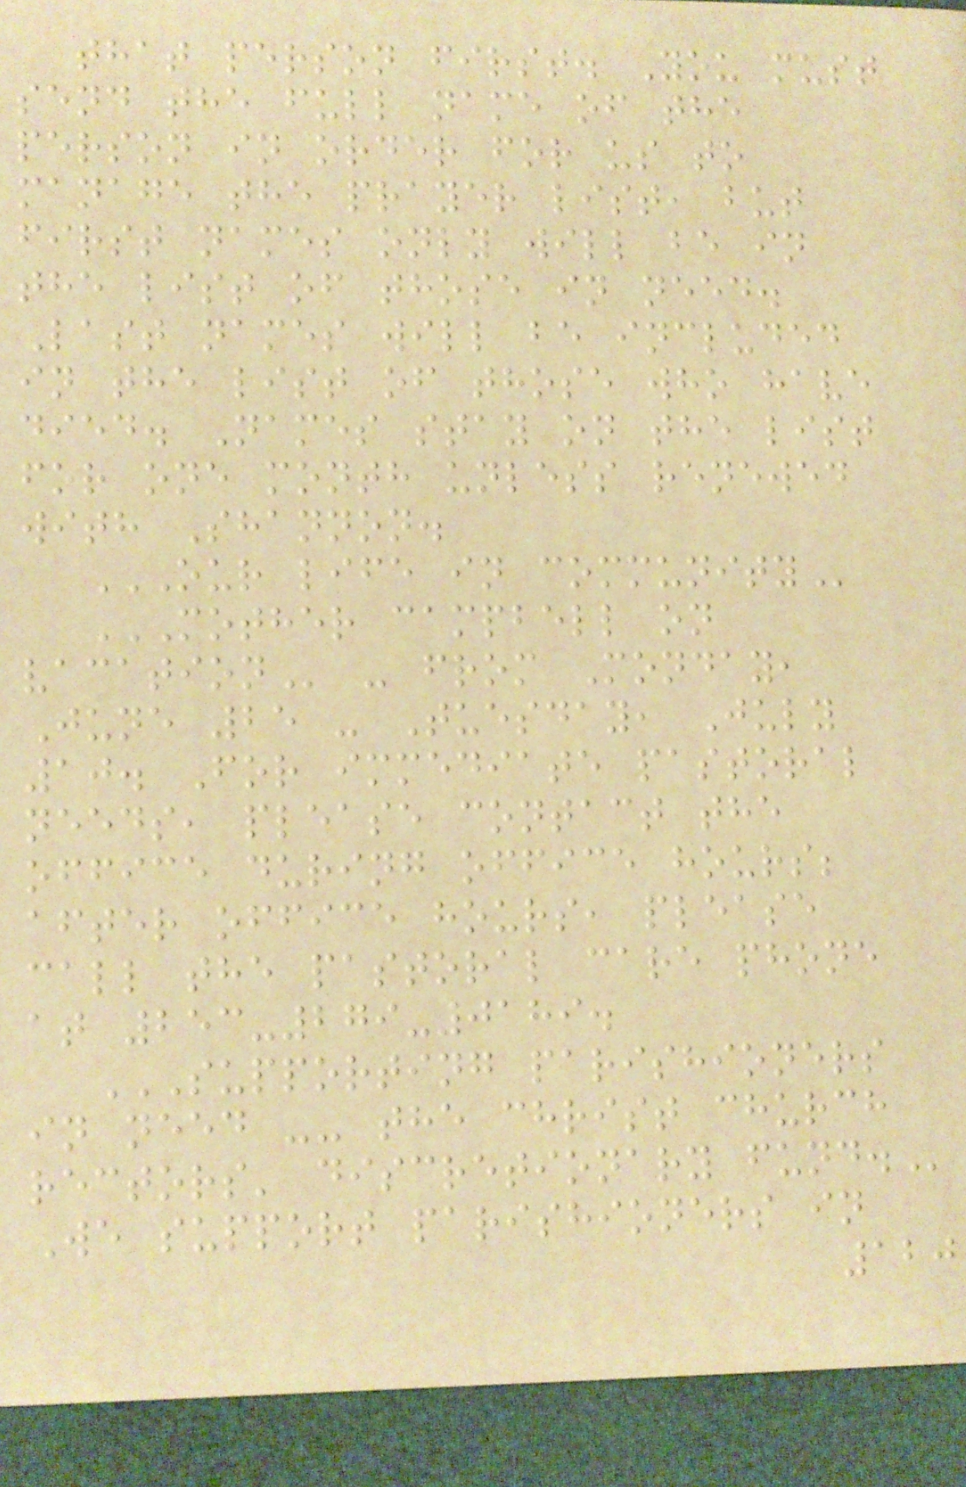that person first. You must
send the full name of the
person in order for us to
manage the prayer list, but
first names only will be in
the list of those in need.
Last names will be included
in the list of those who have
died. Names stay on the list
for one month unless renewed
with Shannon.
OUR LIFE IN COMMUNITY
MOTHER CAMPBELL ON
VACATION - from Monday,
June 25 - Tuesday, July
10. For immediate pastoral
needs, please contact the
office during office hours;
after office hours, please
call the pastoral care phone
at 253-279-0189.
SUPPORTING PARISHIONERS
IN NEED -- THE CHRIST CHURCH
RECTORS' DISCRETIONARY FUND.
We support parishioners in
120
